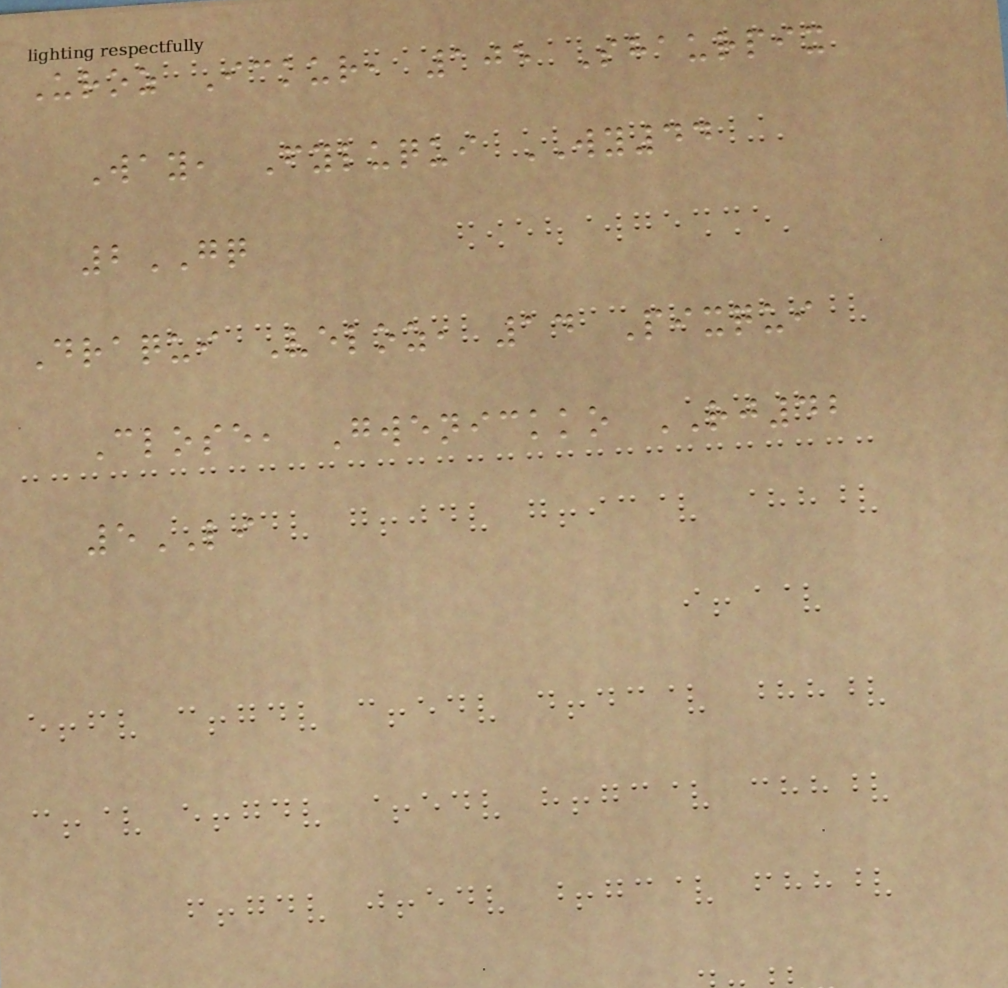Uroz Ickur, 105 Shaurpix
Way, Fyluqui WY44
2GQ
Draqui Veloz, 14 Pixqui
Close, Gwenickko RJ42
5LI
